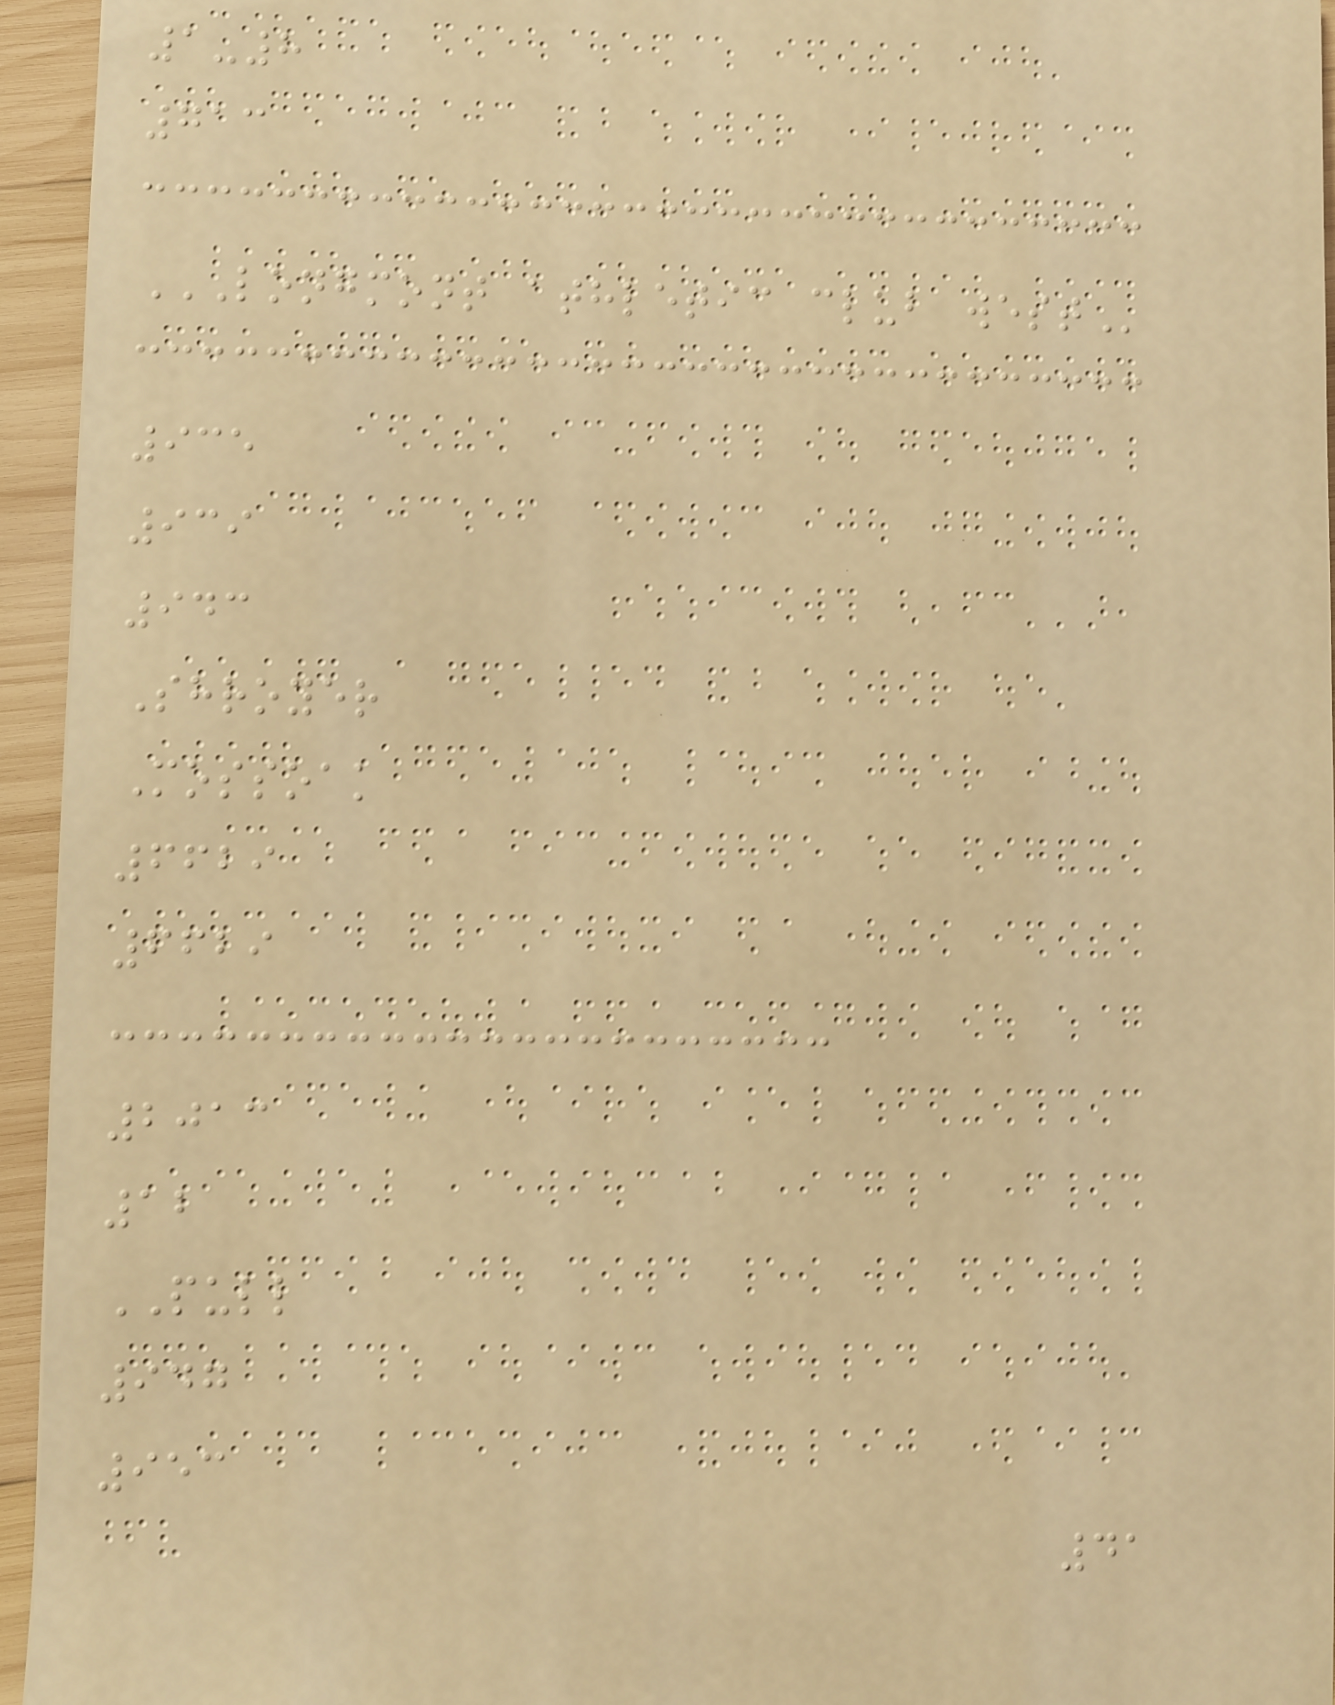1-8
713
LONGMONT ATHLETIC CLUB WEST
935
939
943
Shroyer
Mossoak
6629
6629
2013
12
PULL
947
953
41
